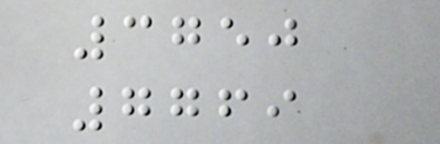3750
7769
